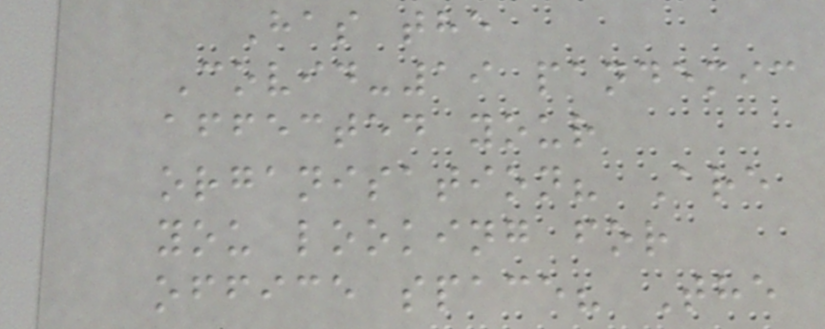Has the
Covid-19 pandemic
affected your
organisation? Are
you looking for
office space? The
